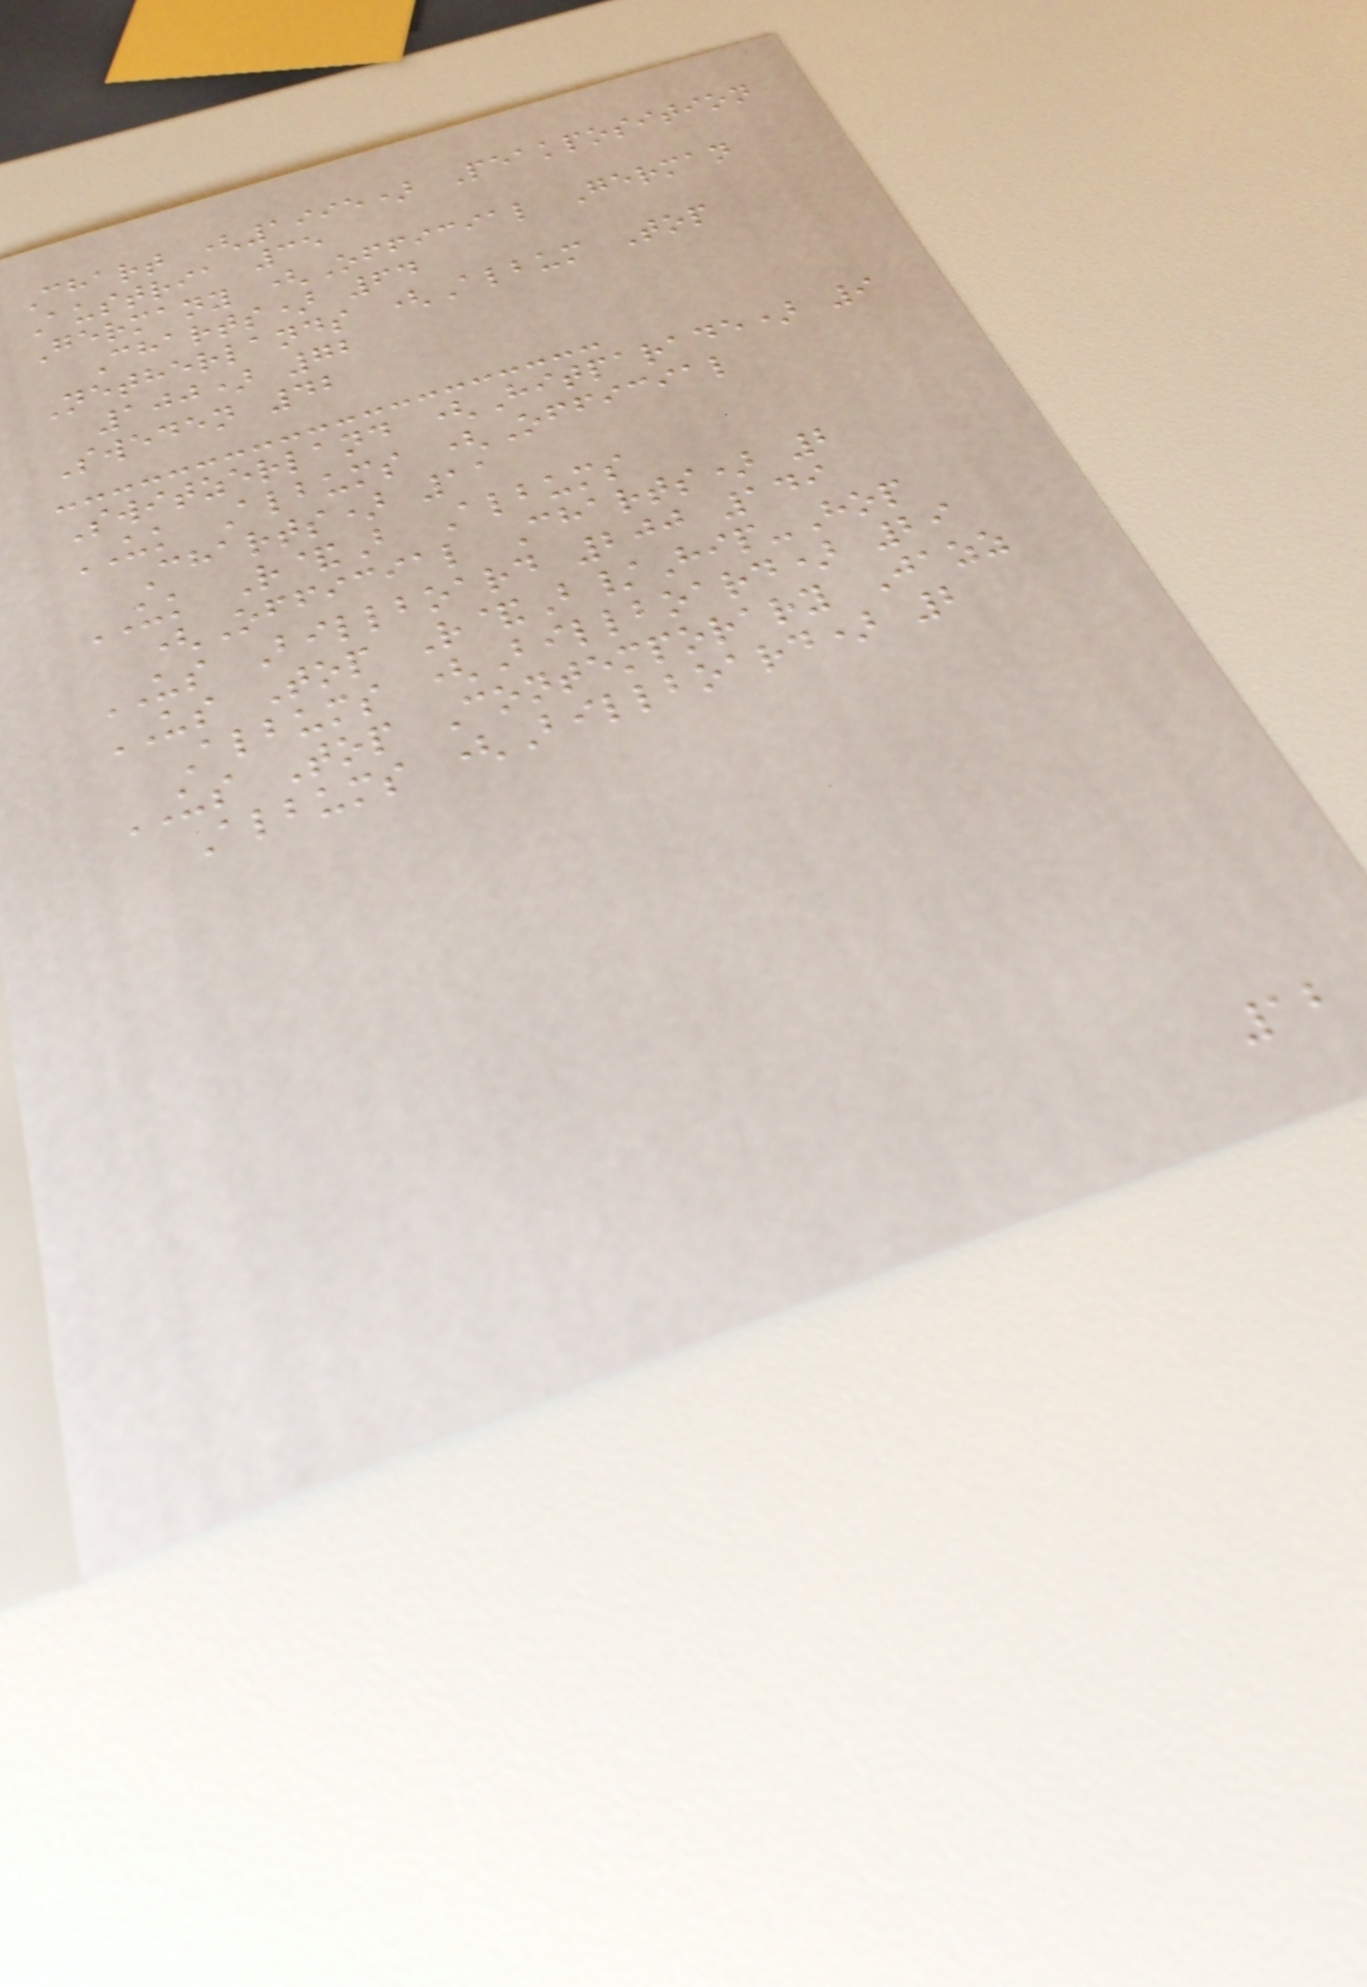Chart (1995) Peakposition
Austria 35
Germany (Official German
Charts) 64
Netherlands (Album Top
100) 72
Sweden 42
Switzerland (Hitparade) 9
UK Albums (Official
Charts) 11
UK R&B Albums
(Official Charts) 2
US Billboard 200 149
US Top R&B/Hip-Hop
Albums (Billboard) 29
US Top Contemporary Jazz
Albums (Billboard) 2
12
